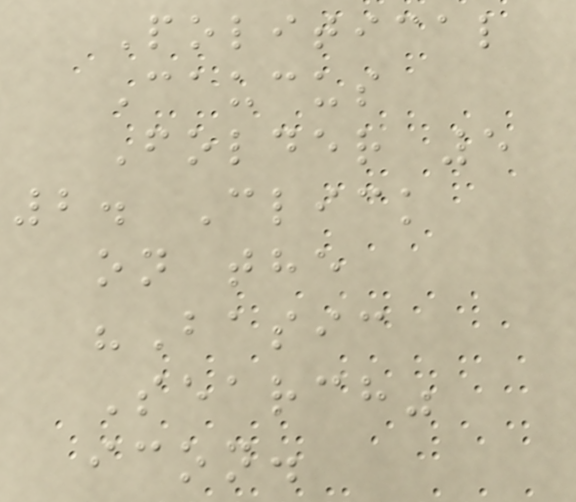Political
Caucus
Folder 5
2. Click
on the
"Basic
Search"
icon.
